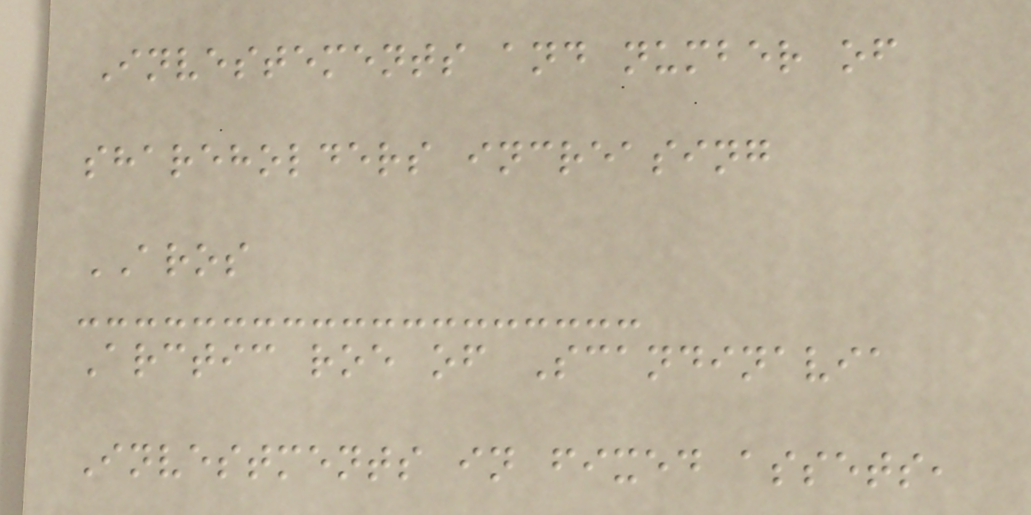Investements and number of
shareholders increasing
AROS
Arctic roe of Scandinavia
Investments in fixed assets,
